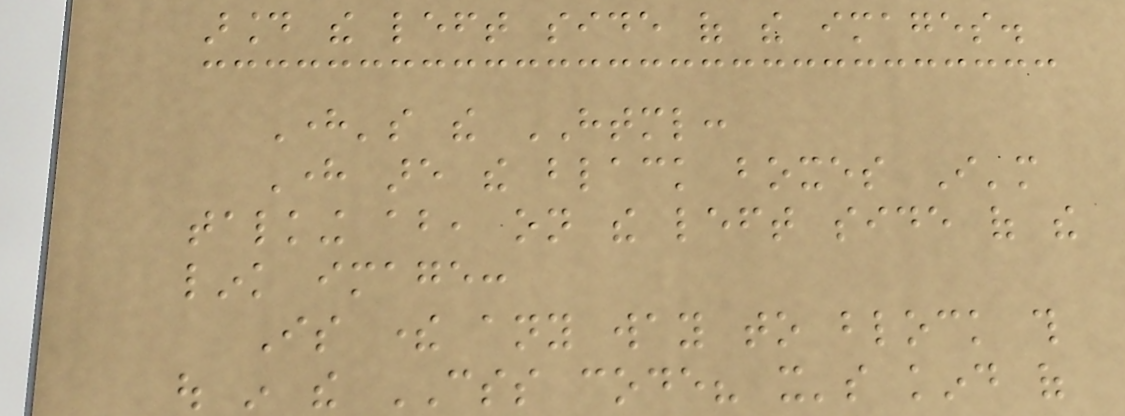around the left side of the images.
Here's the HTML:
Here are the black boxes I'm
talking about, on the left side of the
link image:
Is there any way to block this
out in the CSS code? it's kind of
